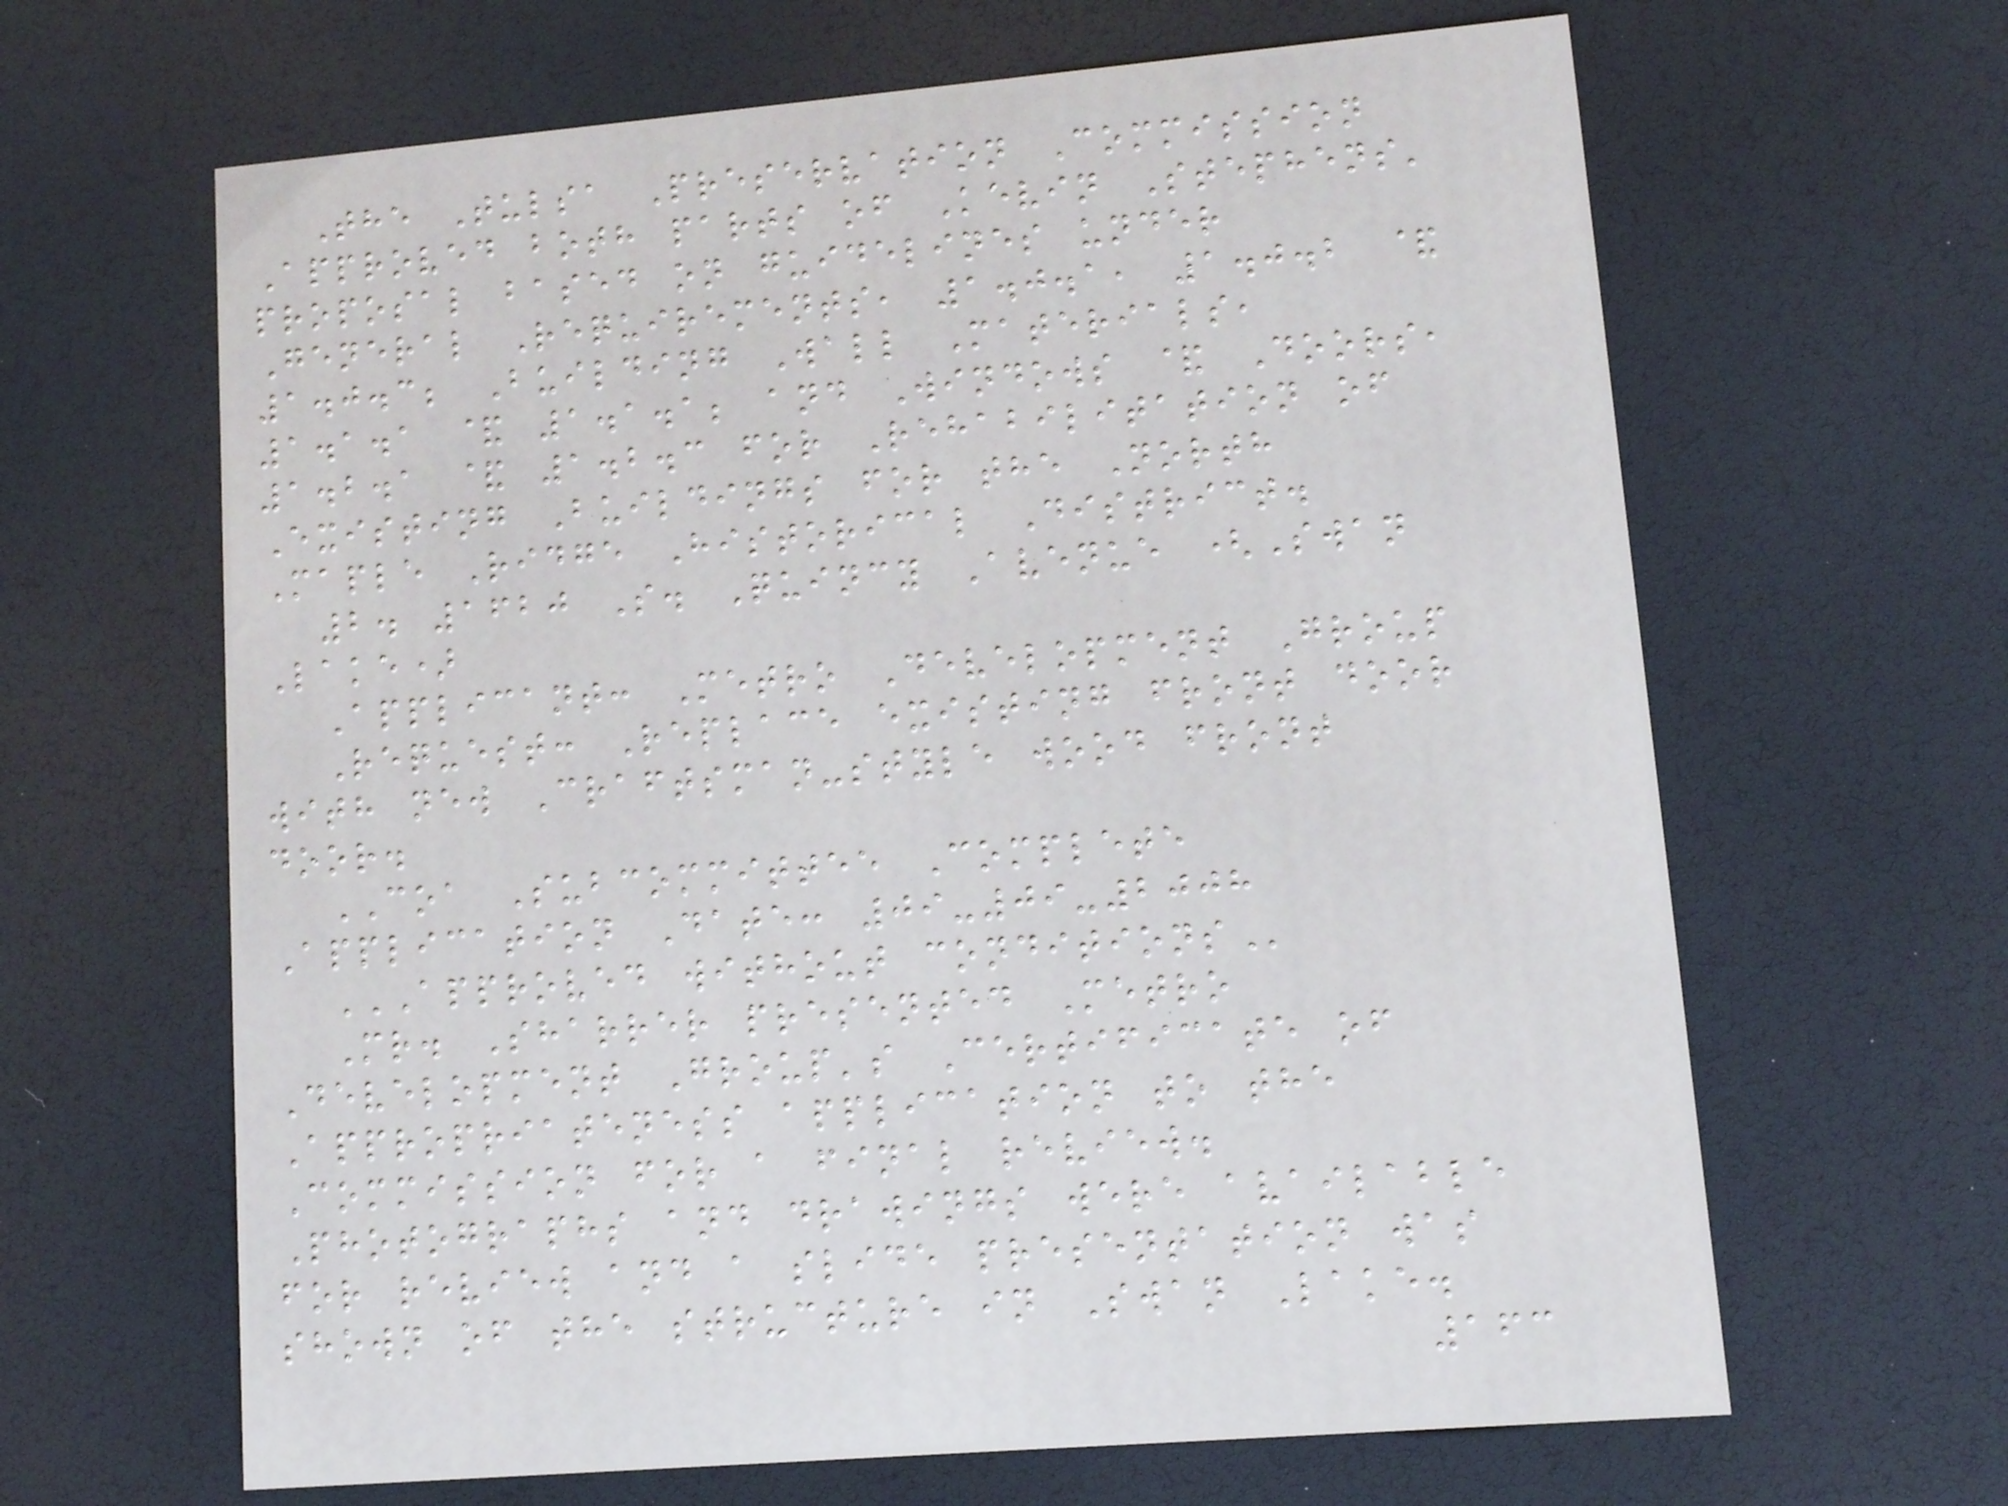The Tulsa Preservation Commission
Approved both parts of Kevin Stephens'
proposal based on guidelines under
General Requirements, 1.0.1, 1.0.2 &
1.0.3; Building Wall Materials,
1.1.1 & 1.1.1; and Windows & Doors,
1.2.1 & 1.2.3 for Rehabilitation of
Existing Buildings for the North
Maple Ridge Historical District.
2. 1620 S. Quincy Avenue (Swan
Lake)
Applicant: Metro Development Group
Request: Replace existing front door
with new Craftsman-style wood front
door.
COA Subcommittee Complete
Application Date: 09-09-2008
APPROVED WITHOUT CONDITIONS
Mr. Sharrer presented Metro
Development Group's Certificate of
Appropriateness application to the
Commission for a final review.
Photographs and drawings were available
for review and a slide presentation was
shown of the structure in Swan Lake.
163
